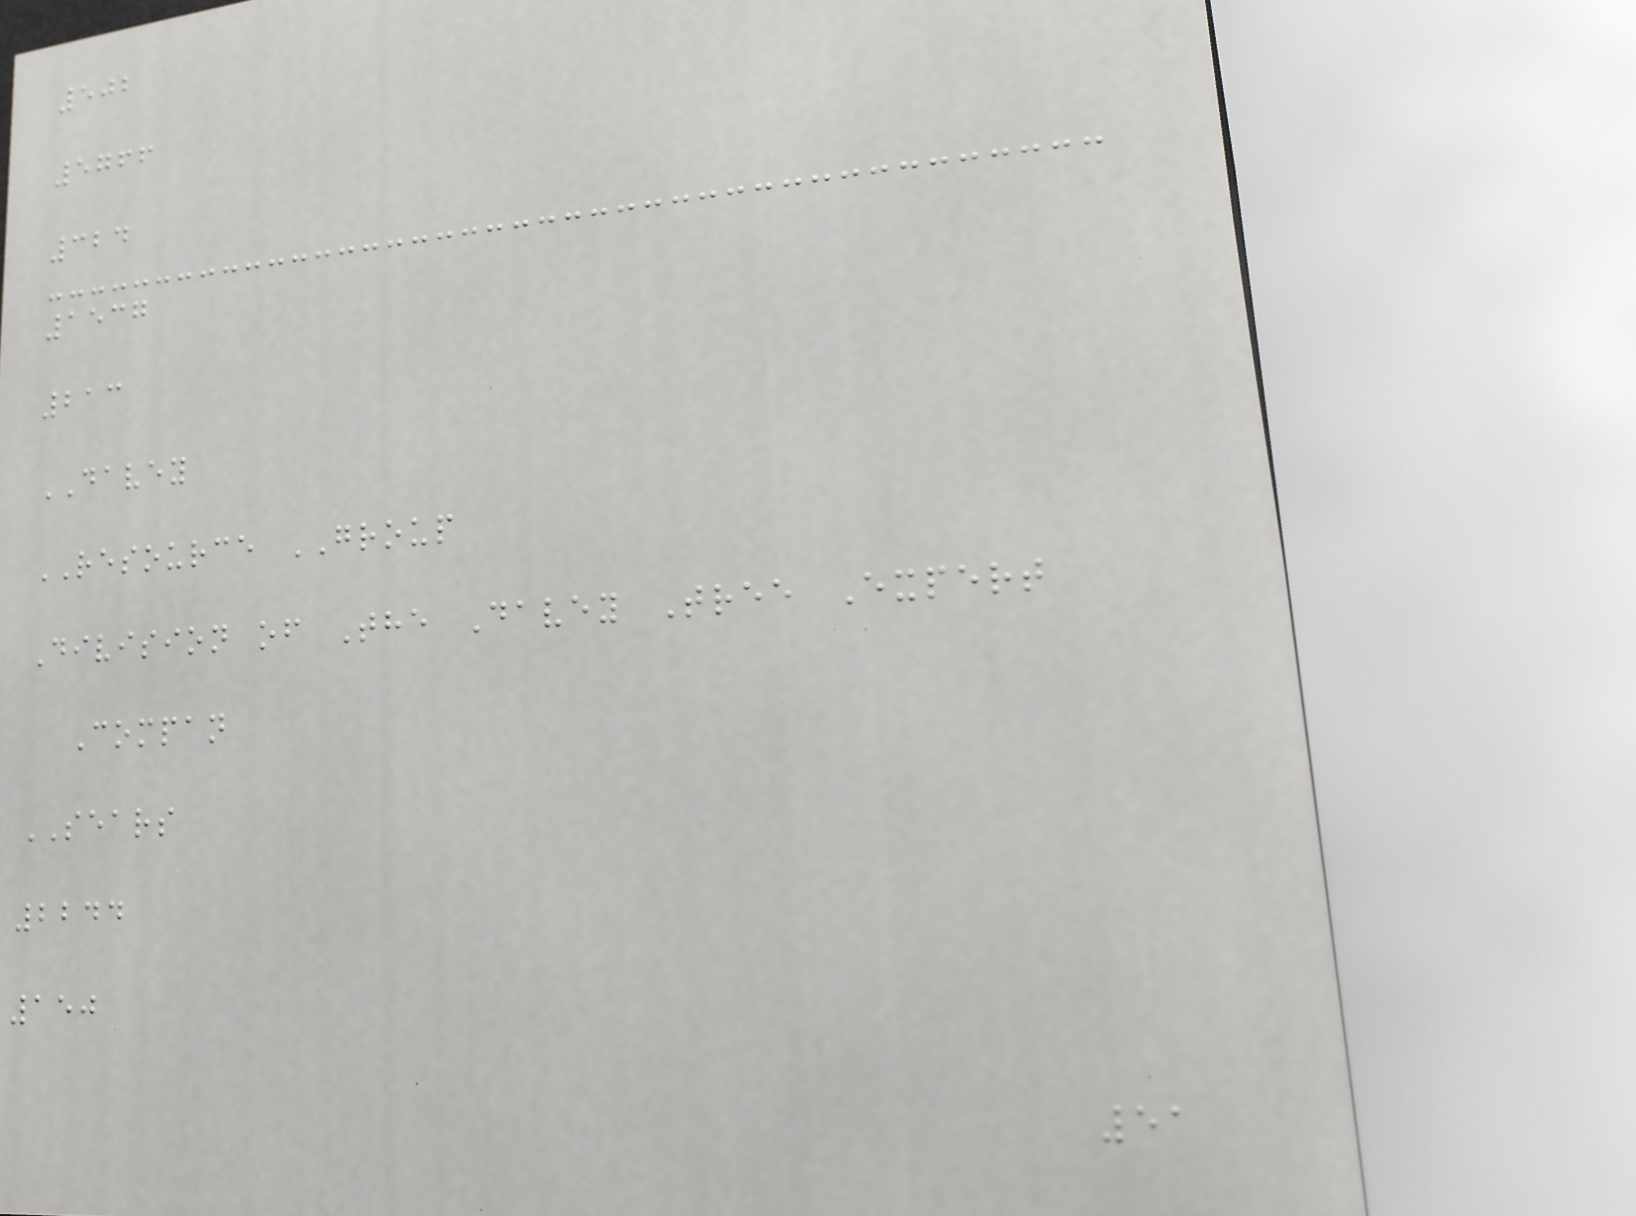502
5766
324
1537
213
DAVEY
RESOURCE GROUP
Division of The Davey Tree Expert
Compan
SEARS
2244
150
51
